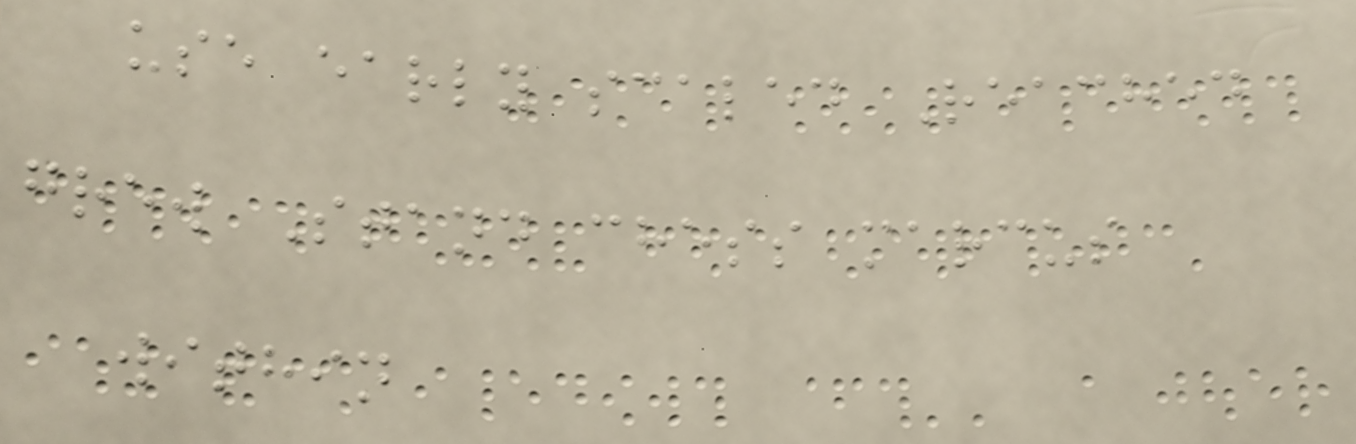use early scaled Reached
grew Stand chess marcus
within
